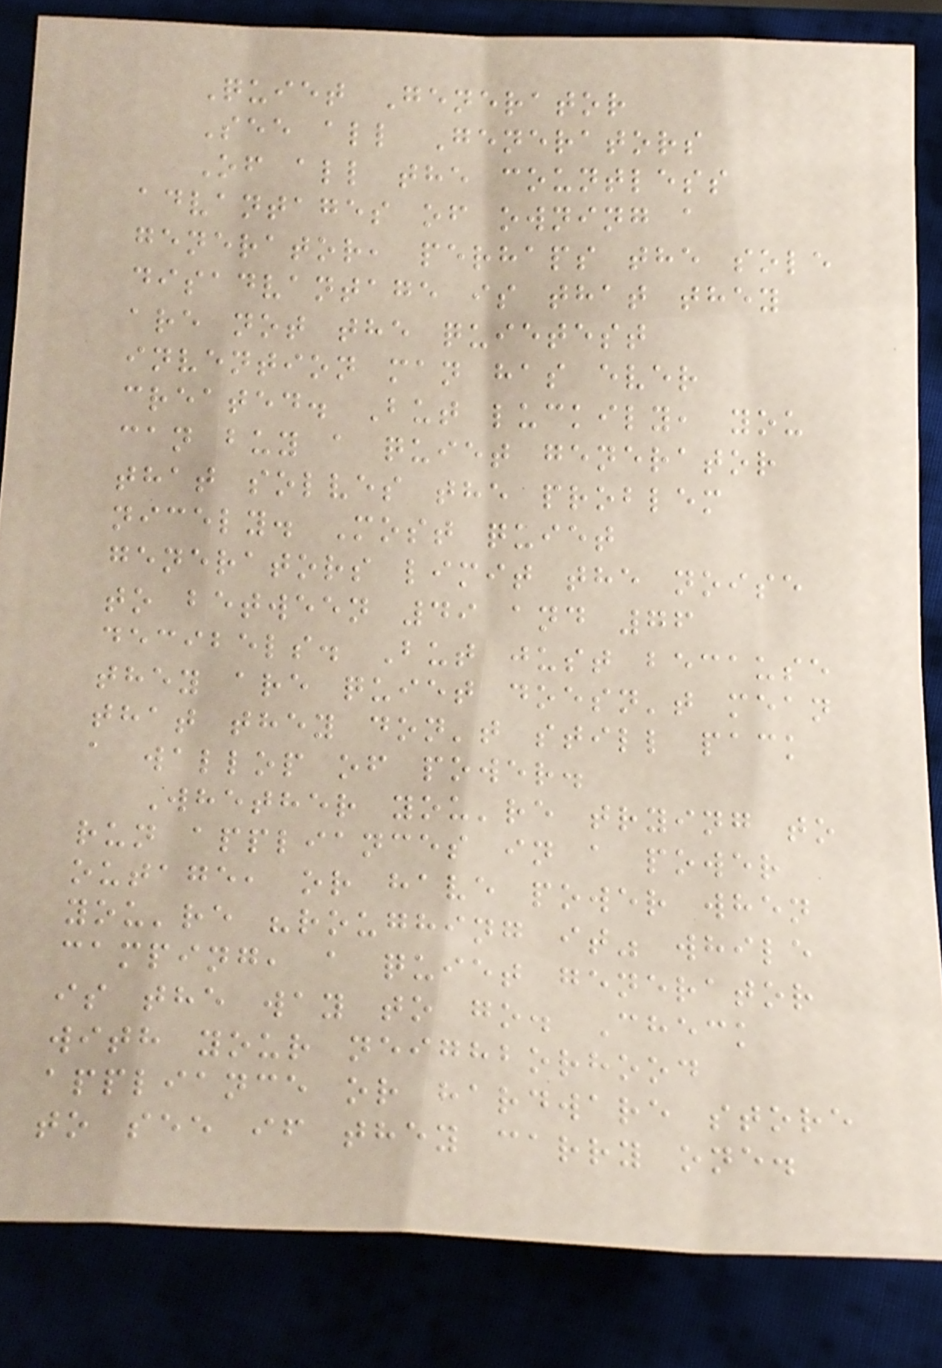Quiet Generator
See all Generators
Of all the countless
advantages of owning a
generator, perhaps the sole
disadvantage is that they
are not the quietest
invention man has ever
created. But luckily, you
can buy a quiet generator
that solves the problem
nicely. Most quiet
generators limit the noise
to between 49 and 76
decibels. But just because
they are quiet doesn't mean
that they don't still pack
a wallop of power.
Whether you're trying to
run appliances in a power
outage, or have power when
you're "roughing it" while
camping, a quiet generator
is the way to go. Check
with your neighborhood
appliance or hardware store
to see if they carry one.
